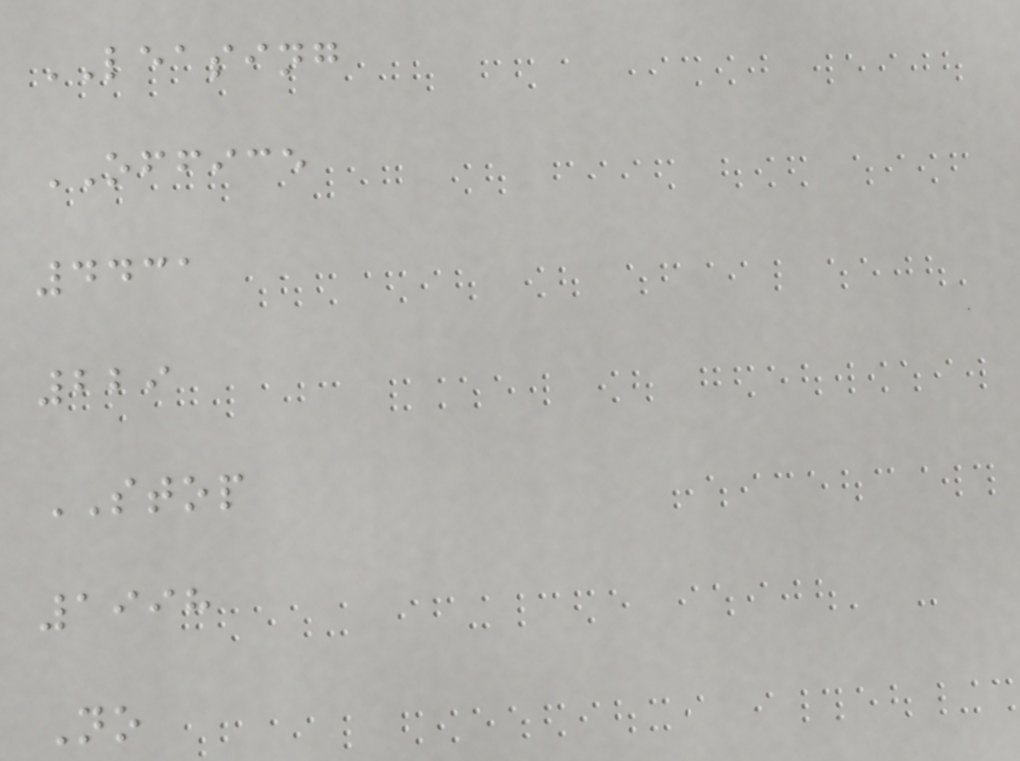LEASING
OFFICE
4431
229
STOP
1998
No
